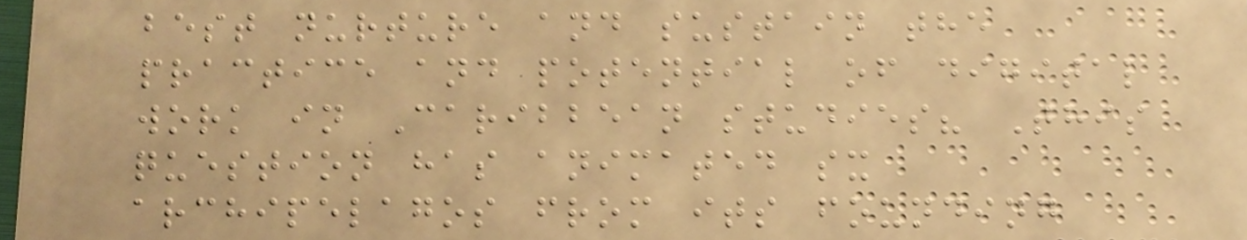best nurture and sustain the
practice and potential of digital
work in Caribbean studies? This
question has animated sx
archipelagos from its founding
